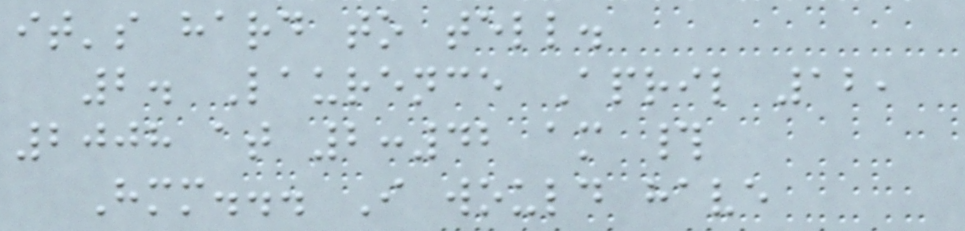it's hard to tell.
2. Laurence April 12,
2008 at 2:42 am #
Hmm... I would have
